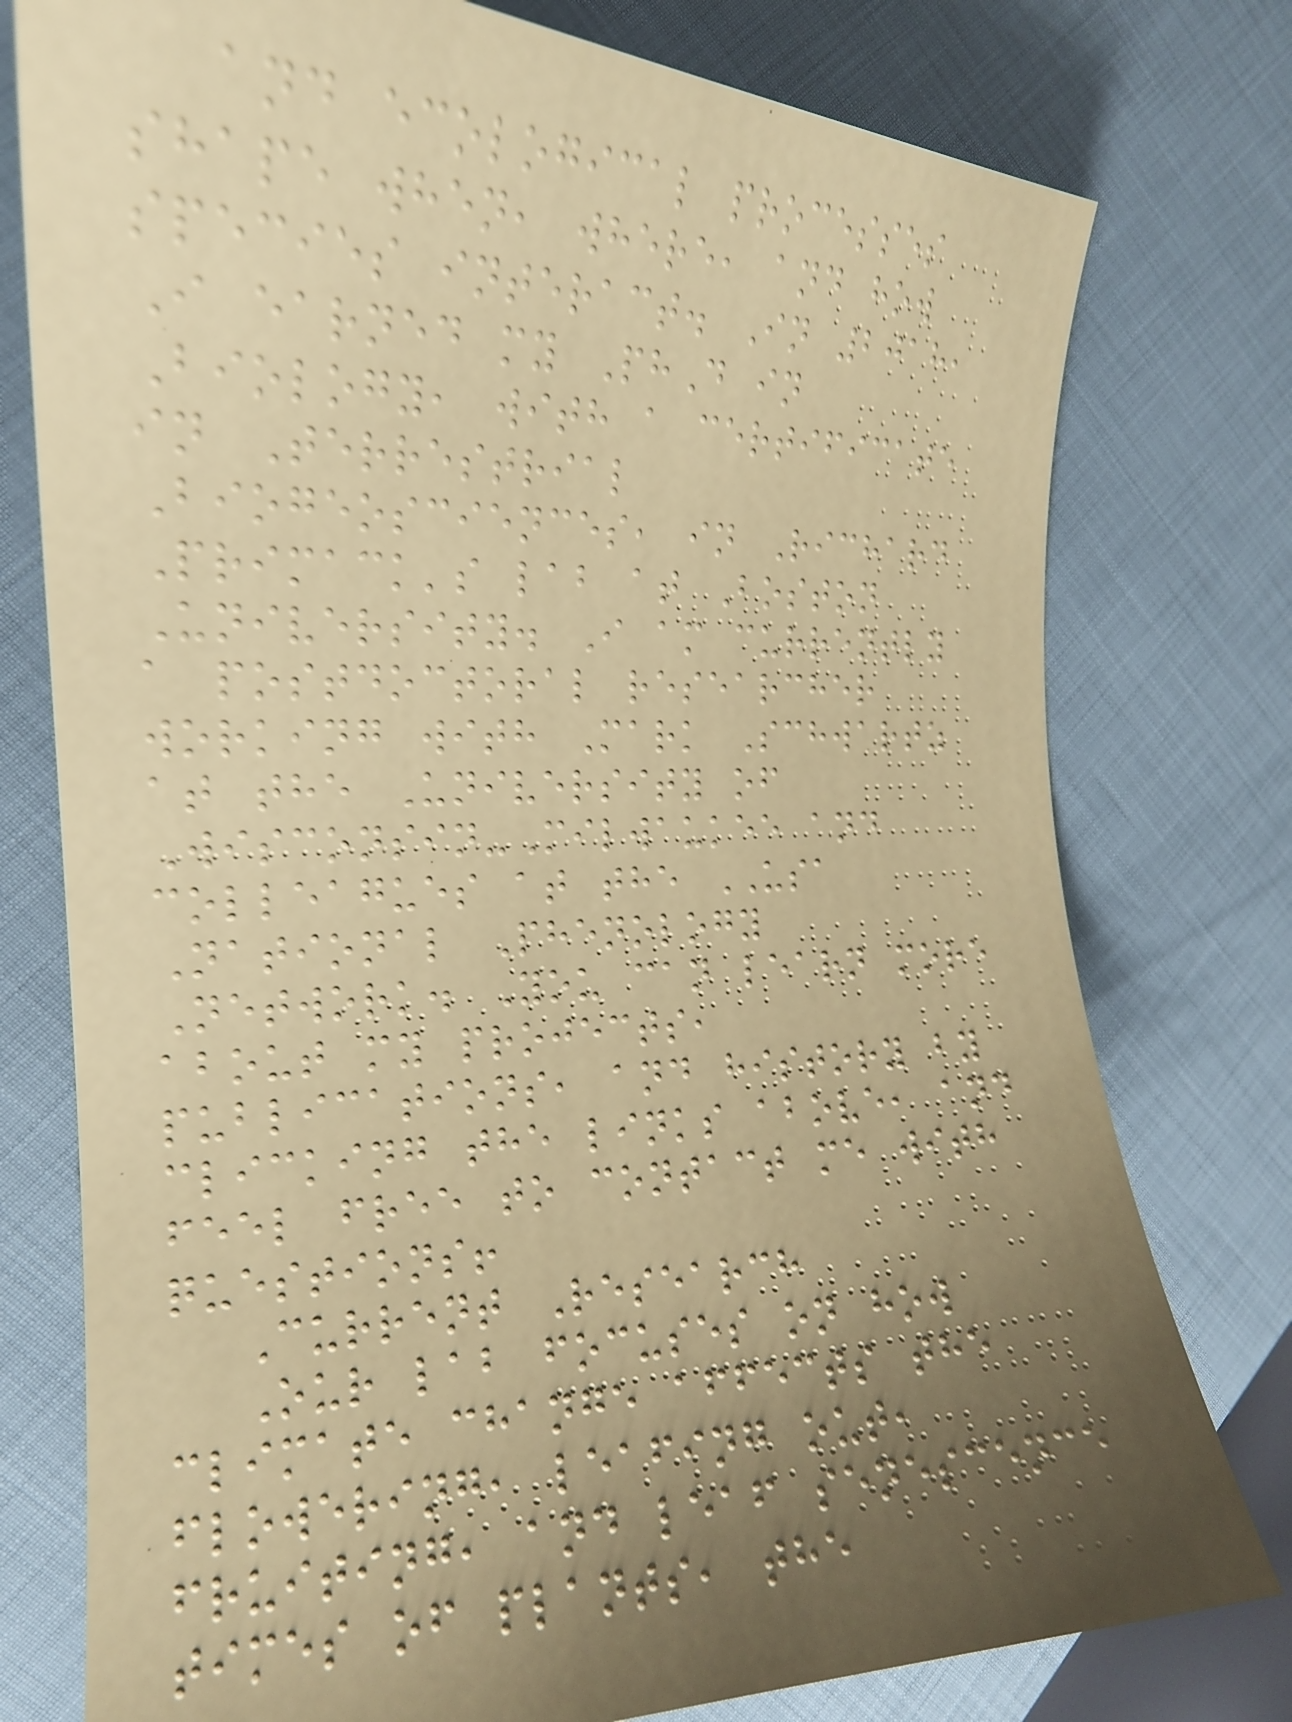and ecological processes
shape when, where, and how
species interact. In 2018,
I earned my PhD in
Biology, with a certificate
in Terrestrial
Biogeosciences, in Richard
Primack's lab at Boston
University. I am currently
a postdoctoral researcher
working with Mark Schwartz
at the University of
Wisconsin-Milwaukee and
colleagues at the USA
National Phenology
Network. You can learn more
about my projects,
publications, and history by
clicking the links above, and
feel free to contact me with
questions!
Current Research
Our lab focuses on how
climate change affects the
flowering, leafing out,
fruiting, and leaf senescence
times of plants, the
